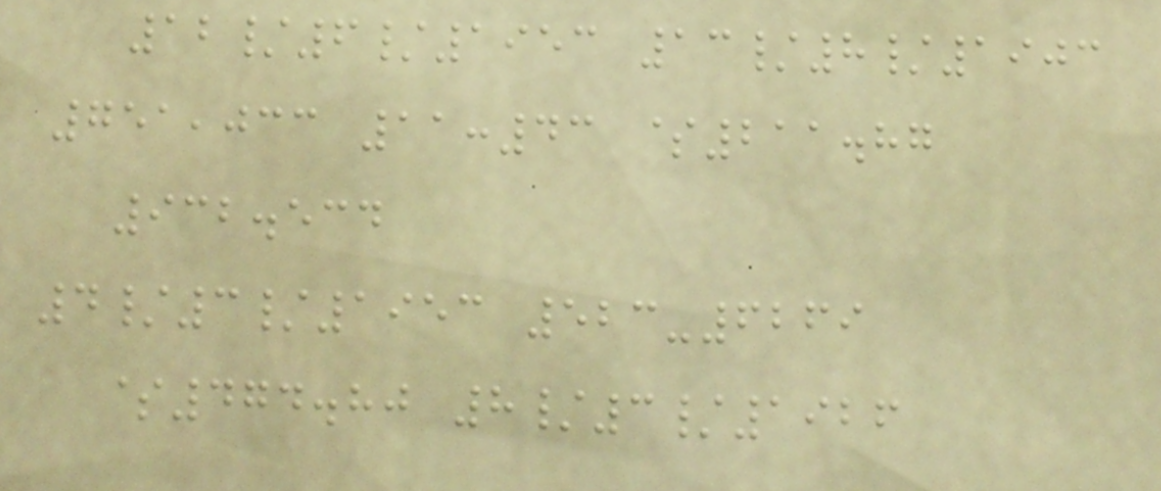12/6/1953 13/8/1903
751,033 11:43 $211.87
932.534
4/3/1953 523-6269
$474.80 8/3/1926
